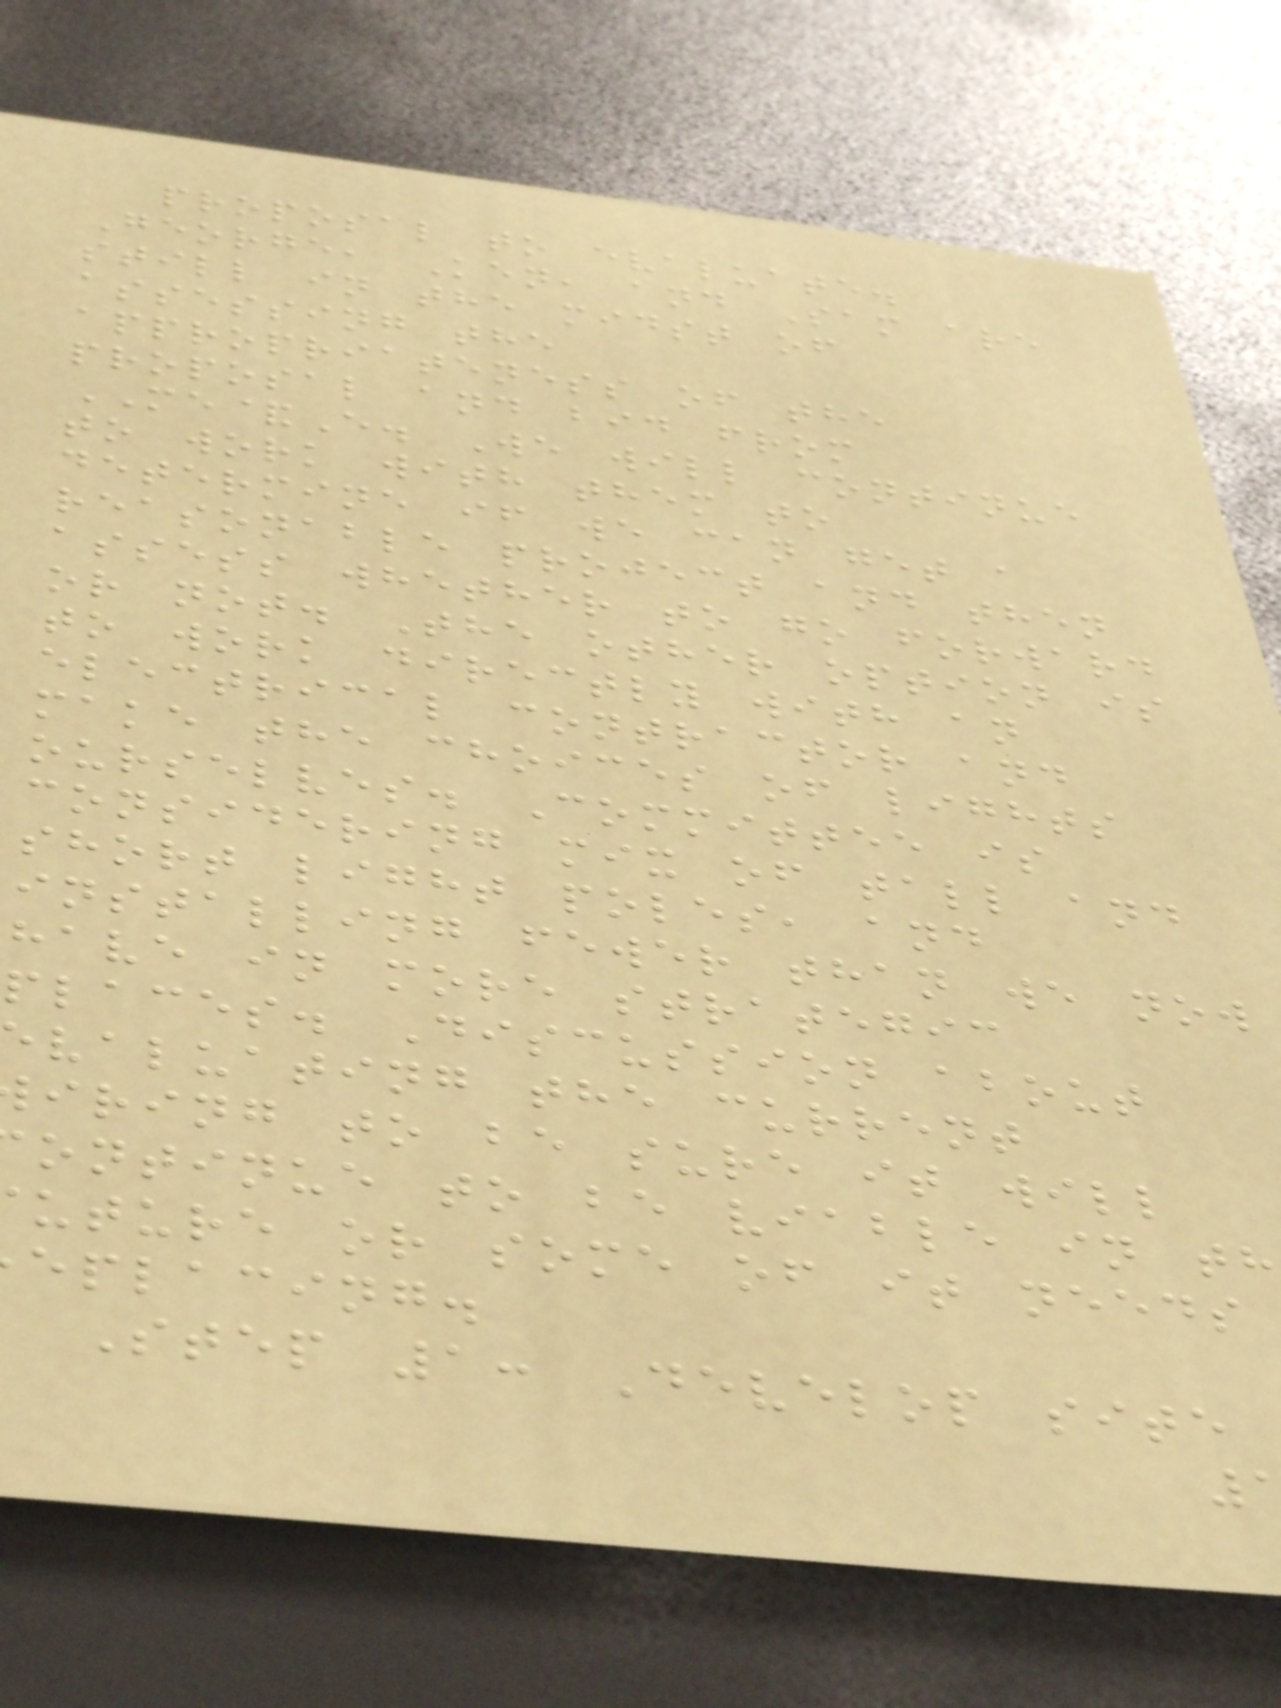proposal to evaluate.
George, Ken, and Sam are
still in the midst of
assessing the
appropriateness of the
proposal and bid from
ME&E. We will continue
to work with them to
determine if we can get a
reasonable project and then
assess whether to go forward
or not. The other option is
to work directly with an
electrical contractor and
make the choices of lights
ourselves. Committee is
considering mix of tall and
short light poles, and
installing fewer than we now
have in more strategic
places. Discussion about
valuating the current
iring to be sure it will
ontinue to be viable in th
uture or some of it needs
eplacing.
Step 1: Develop site
